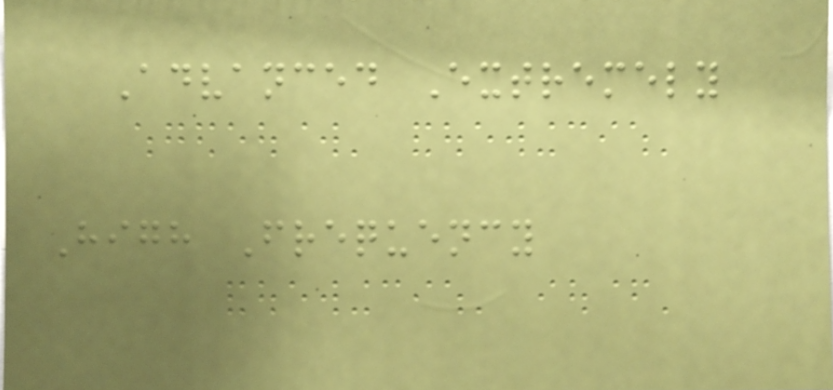Advanced Extremely
High Frequency
